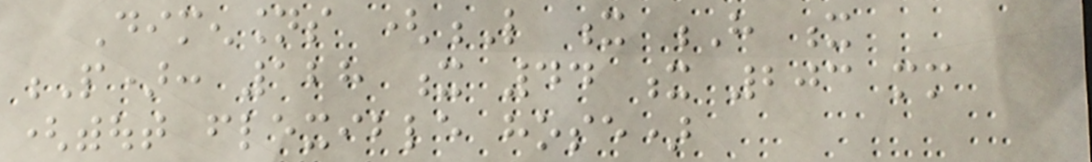Dimensions (L x H x
P): 128 x 44 x 203 mm
(without flexible hose)
